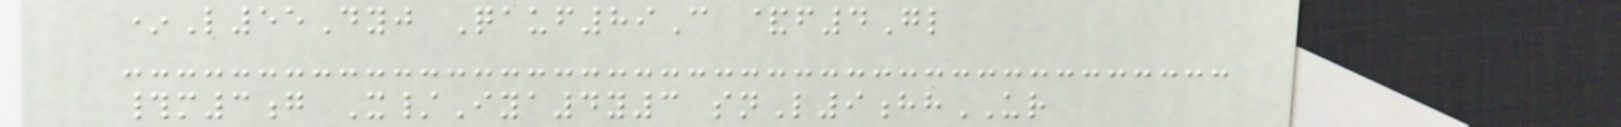*L55Dyj Qauf89C &f4Gl
#m3g X/Iya4y3 snL9hhUR
